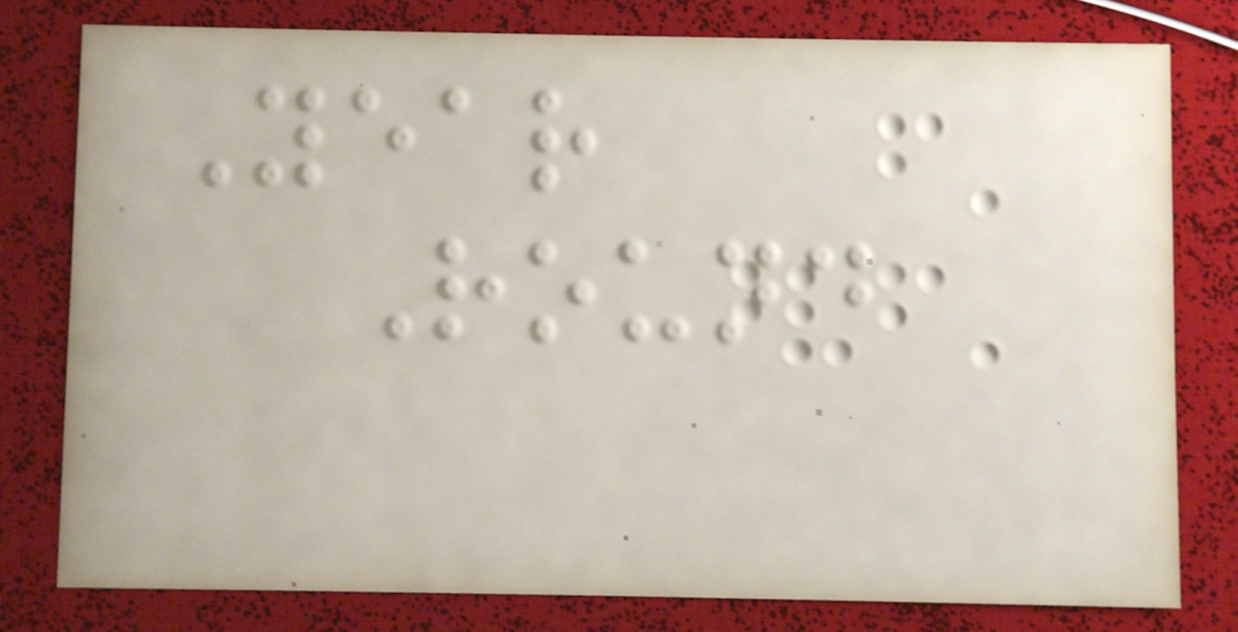Year
Round
